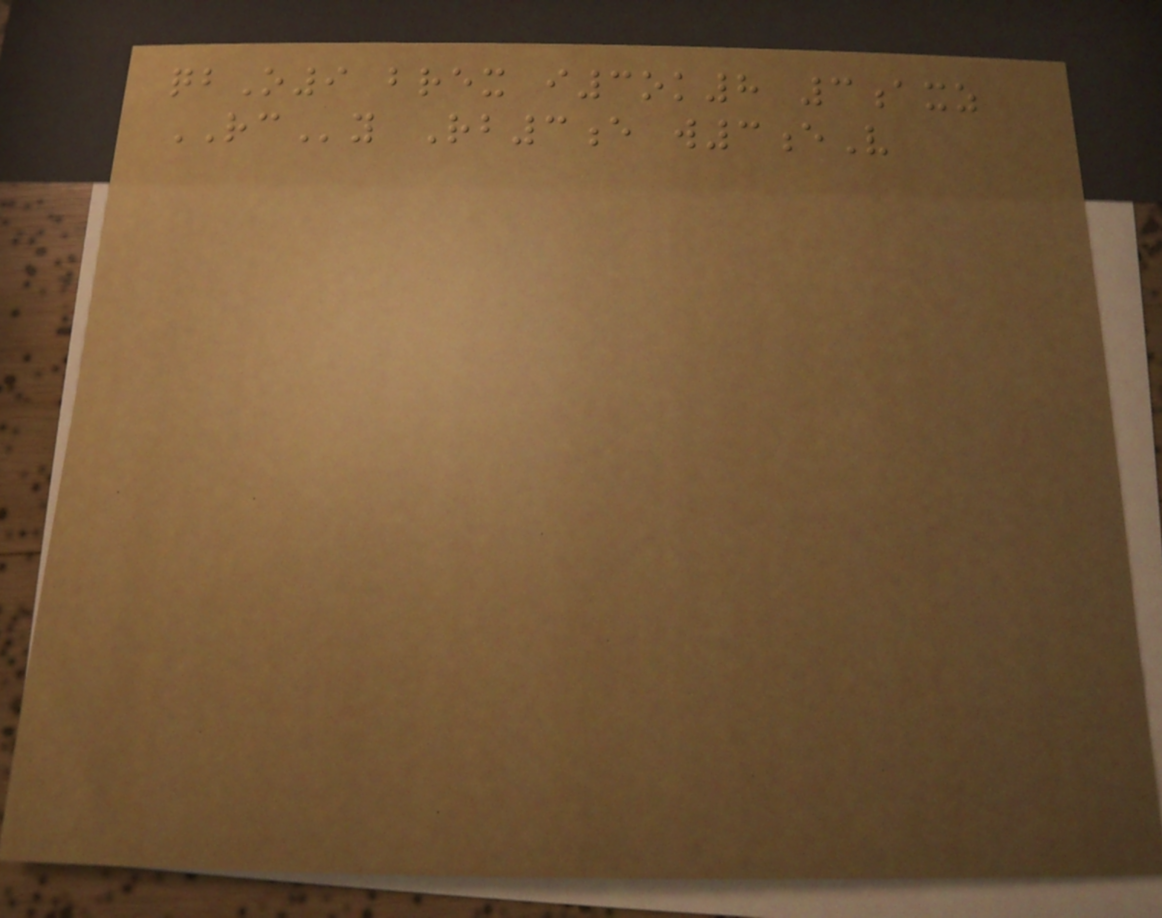qbO9 brex i3ok8 3axz
RCy Rb3e w3eV
